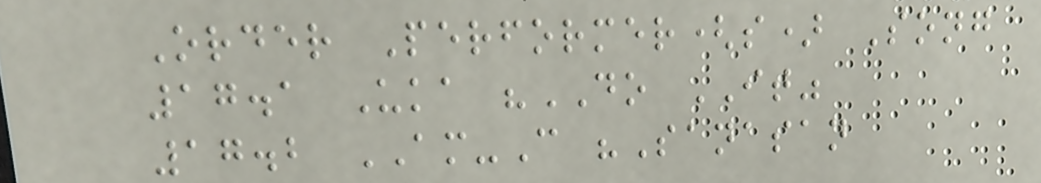Order Performer(s) Song
17.1 Uka "DO IT"
17.2 AM-C "Sanasan
